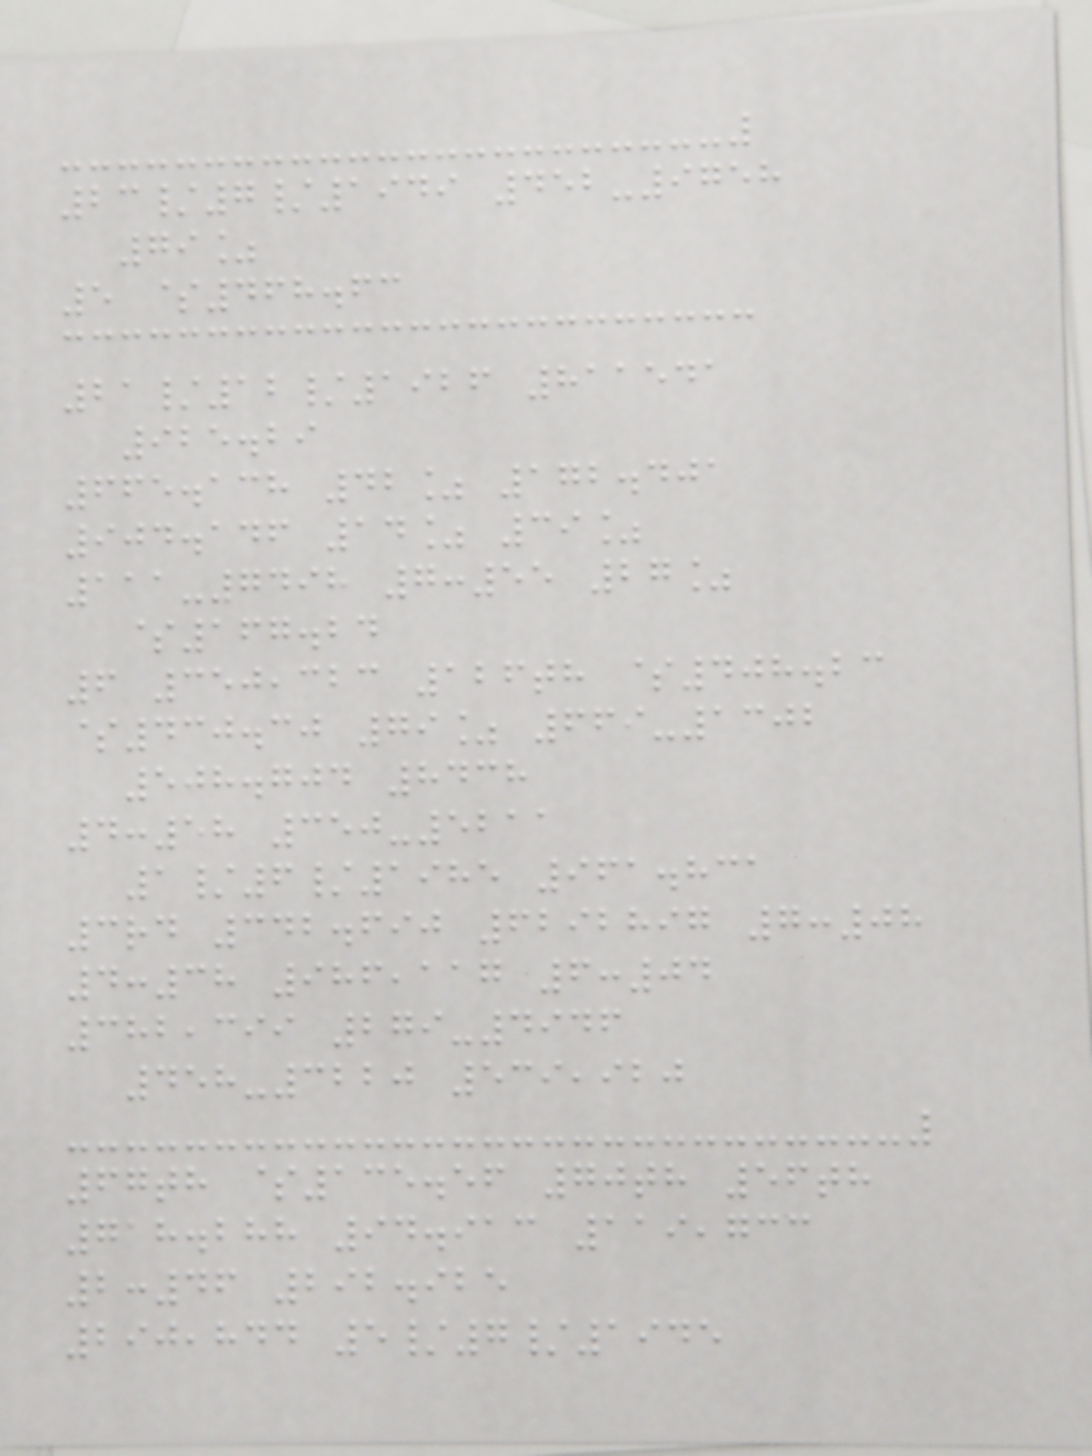23/7/1949 452-9758
79%
5 $468.63
21/12/1926 811541
925.29
665.138 42% 172.401
904.146 14% 39%
111-7498 7:55 27%
$167.24
6 350,323 126th $408.23
$430.30 79% 669-1302
508.704 8438
4:58 350-5211
1/6/1985 961.831
3rd 342.690 6292897 7:08
4:38 986,117 6:04
382,399 279-4946
458-3220 539,920
67th $135.56 70th 56th
718.288 94.913 119,733
2:46 292.925
290,844 5/7/1945
